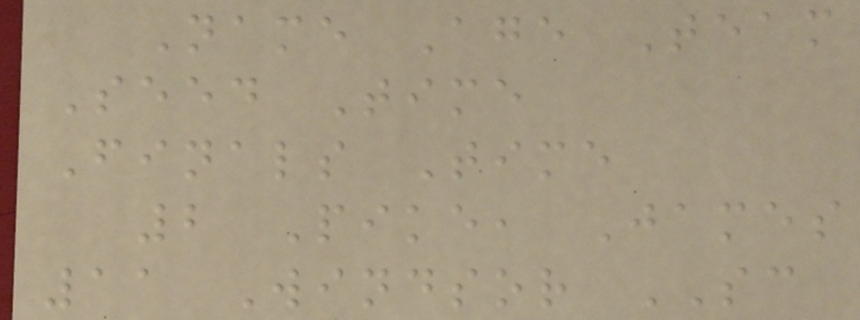Name Age Team
Seed Time
Finals Time
2 Pike, James
11 Windsor SC
